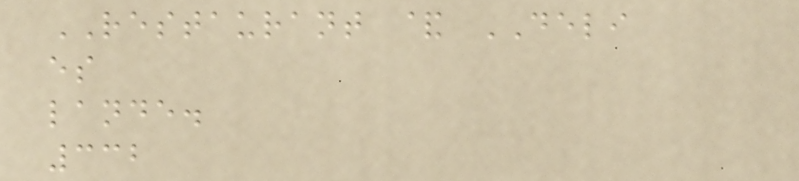RESTAURANT & DELI
es
lande.
332
